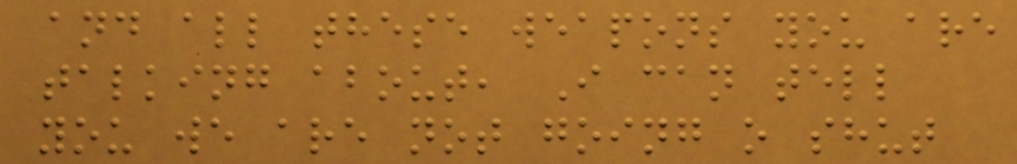and all these weapons you are
talking about, I can tell
you we are not going o shut
